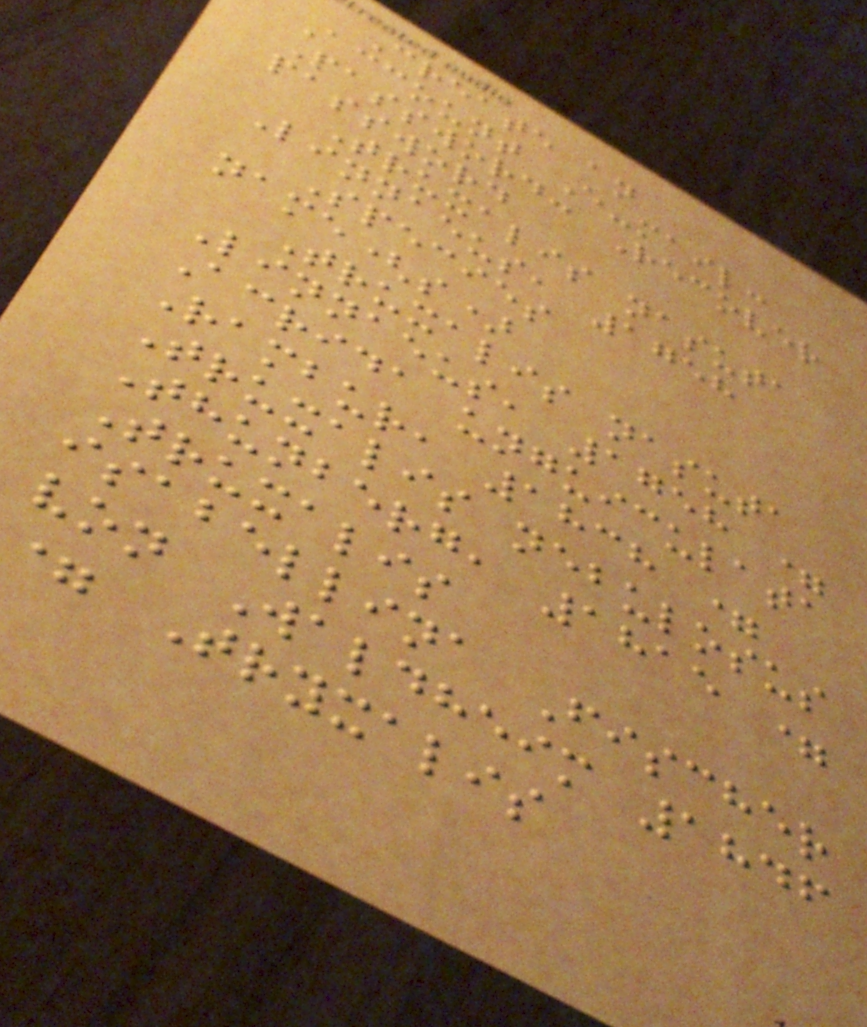Create an
Account E-mail:
Password: Recover
password
Truxalis nasuta
Linnaeus, 1758
Species
name(s)
Truxalis nasuta
Linnaeus, 1758 =
Acrida unguiculata
Rambur, 1838 =
Truxalis nebulosus
Thunberg, 1815 =
Truxalis
isabellina Fischer
von Waldheim 1846
= Tryxalis
